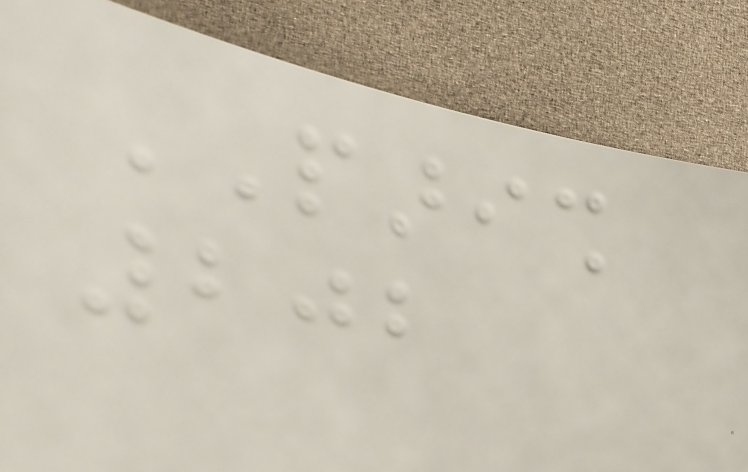PARISH
202
